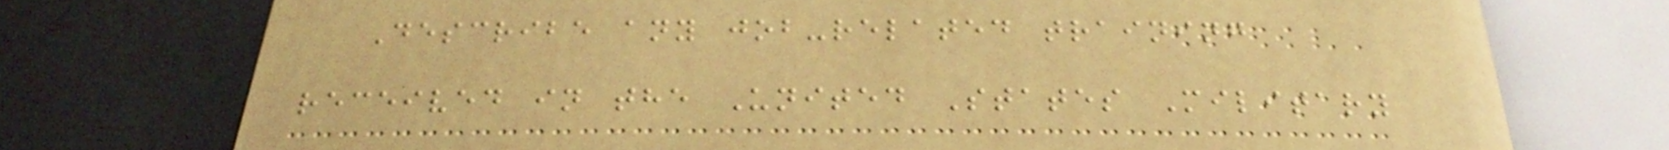Describe any job-related training
received in the United States Military
